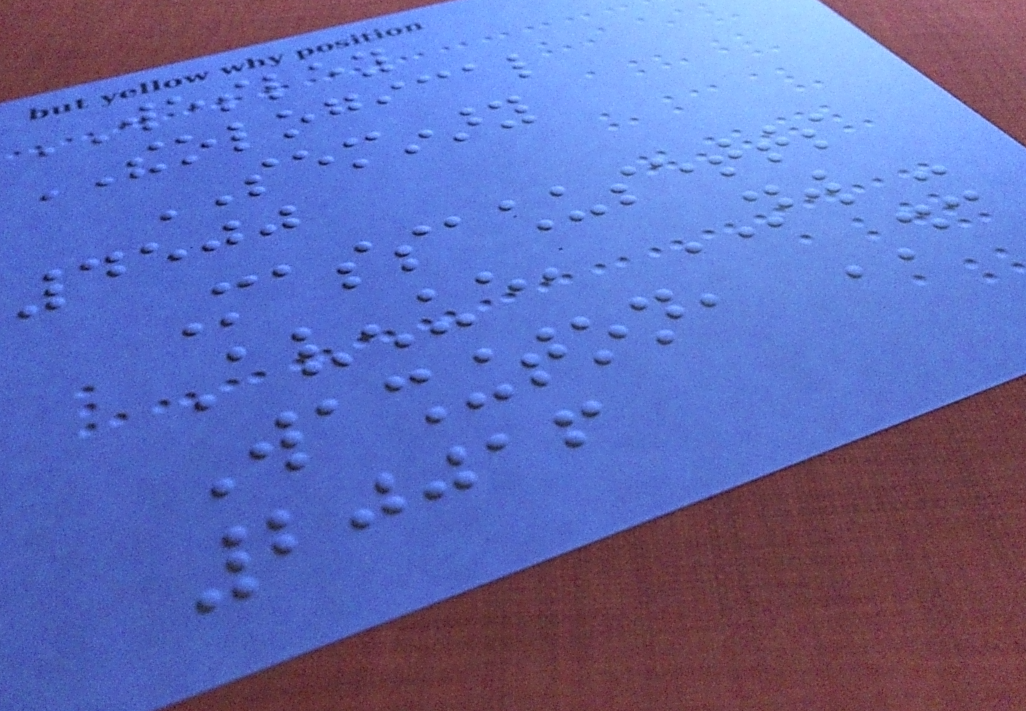WESLEY
THEOLOGICAL
SEMINARY
4500
Massachusetts
Avenue, NW -
Washington, DC
20016
